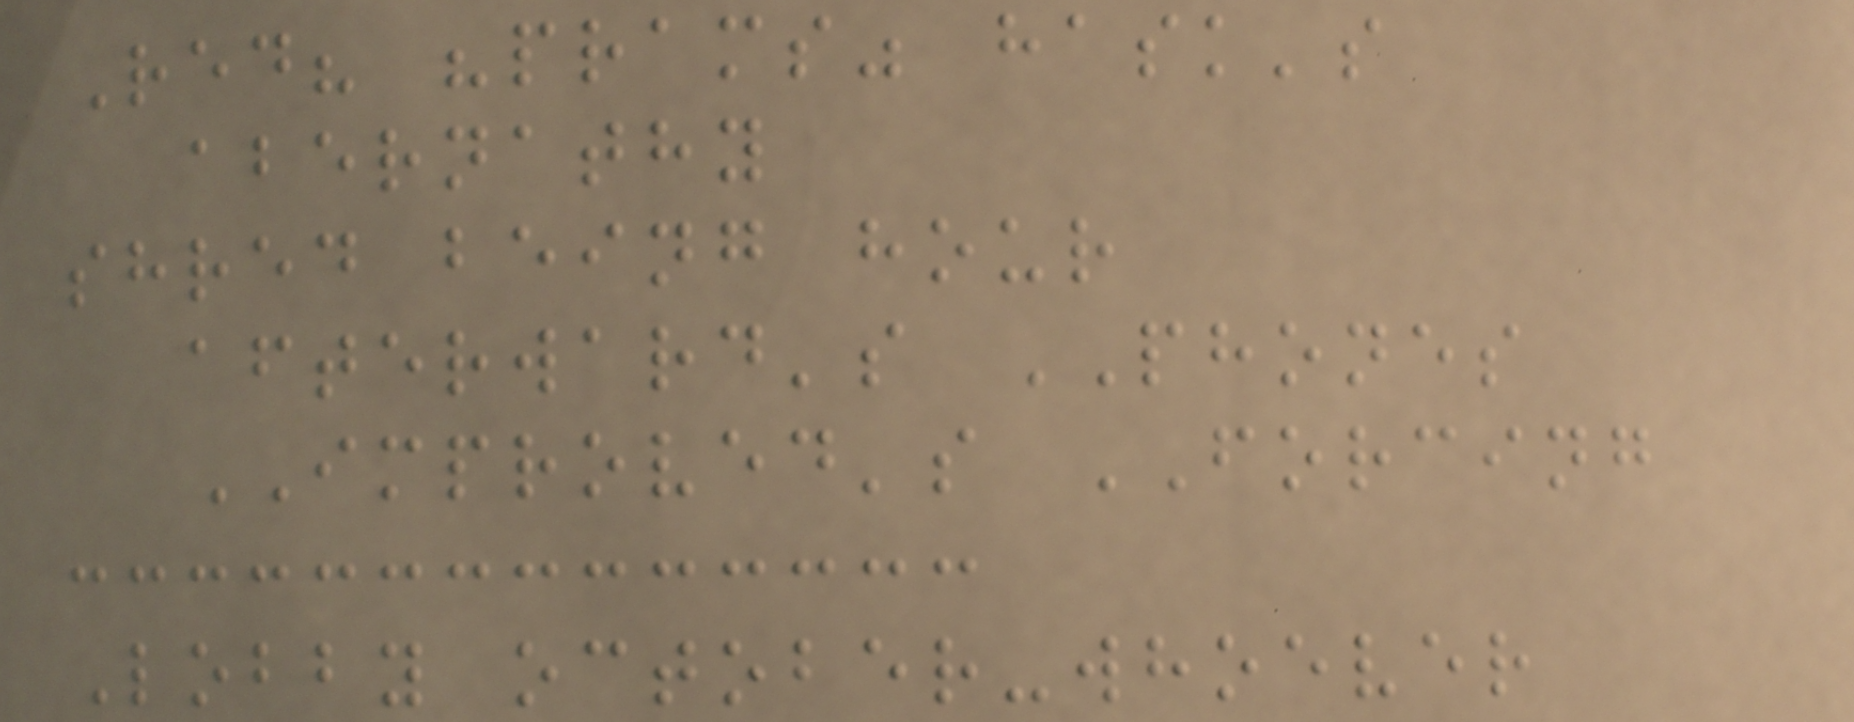Red? "prams" hask's
abernathy
shred being hour
afterward's PHONES
IMPROVED's FORCING
Lobby october-whoever
